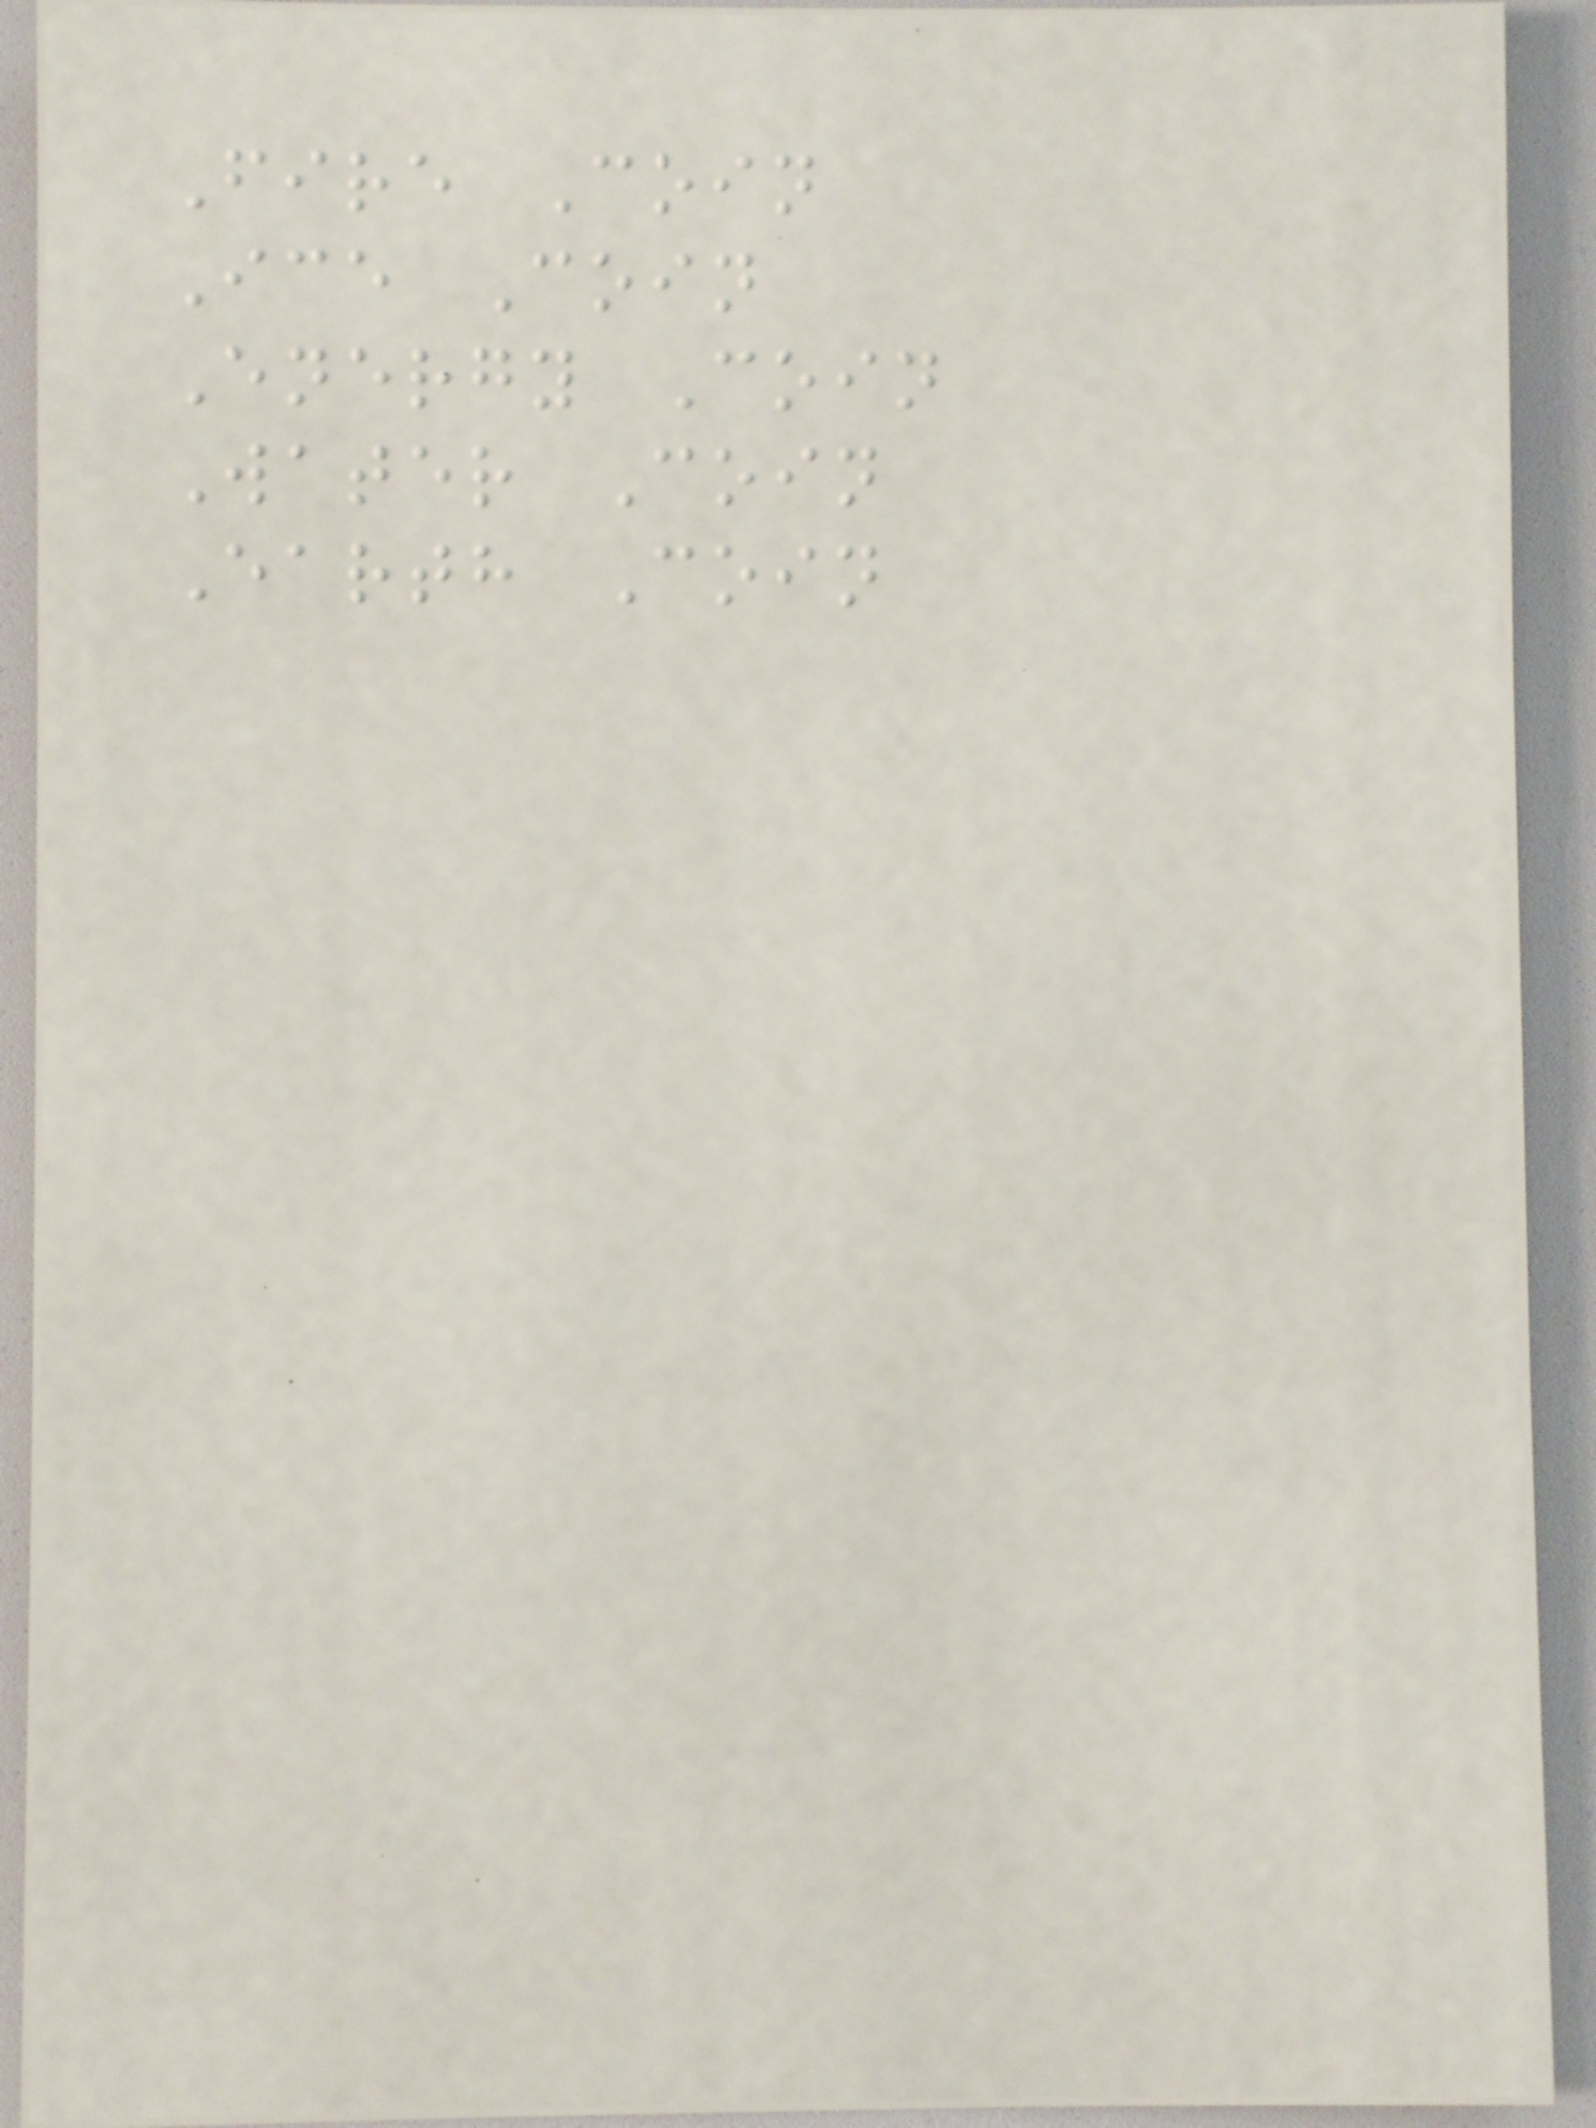Fire Coin
Ice Coin
Energy Coin
Water Coin
Earth Coin
